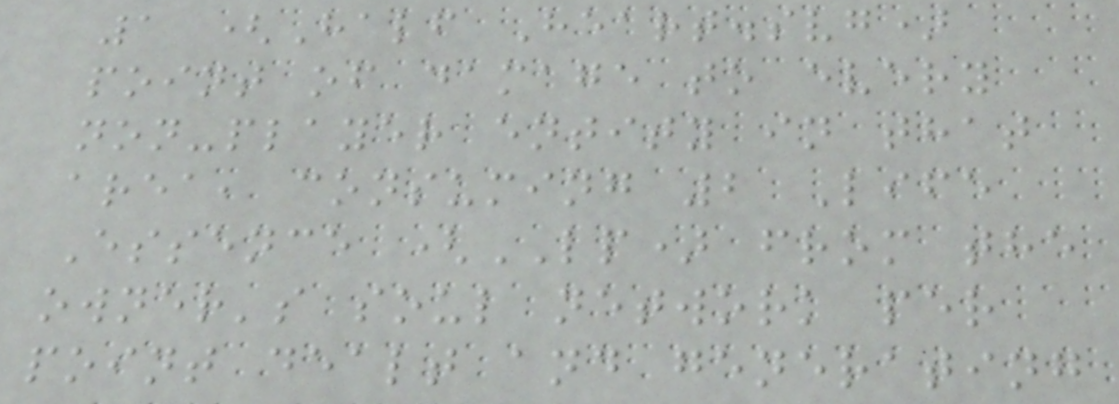1 (Half Heart.svg)
point of damage to every
non-player entity in that
area, consuming 2 Life
Essence (LP) from the
owner's soul network per
point dealt and generating
